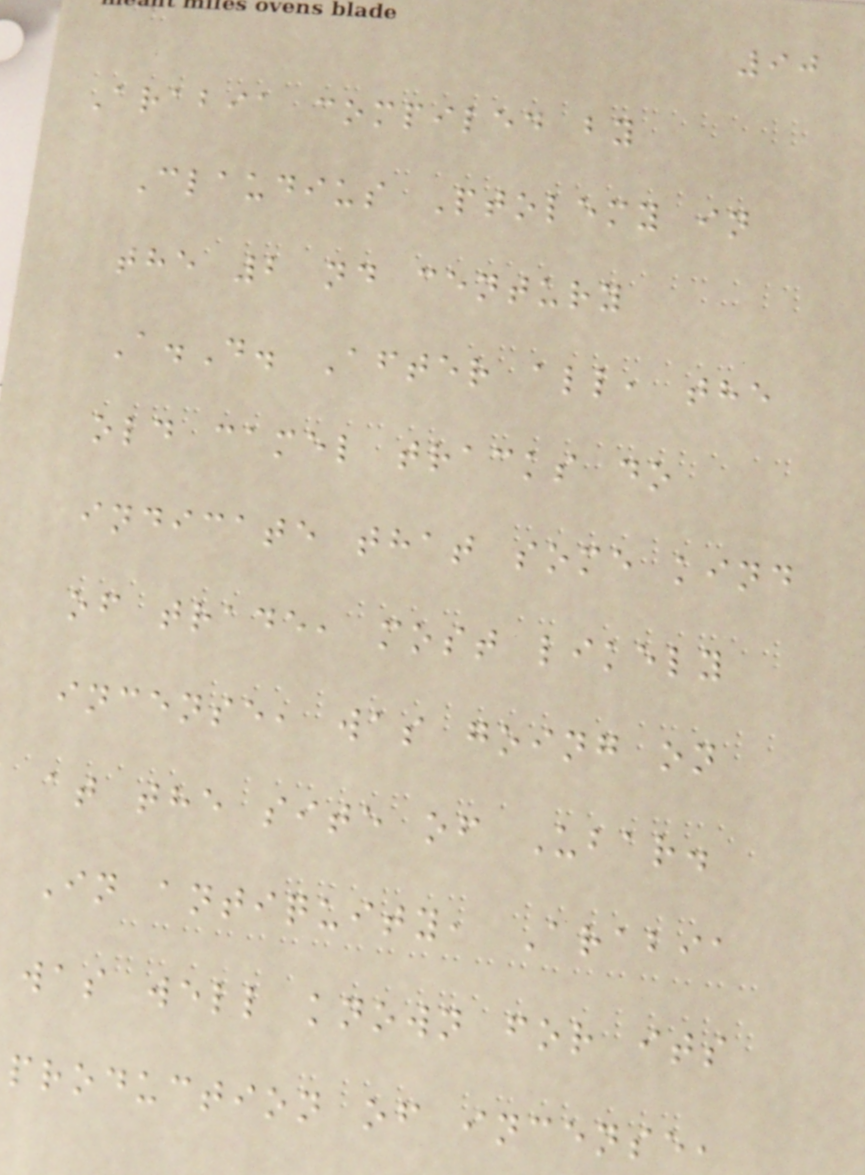90
Arabia compiled by
Claudius Ptolemy in
the 2 nd century
A.D. After all, the
old camel tracks do
indicate that some kind
of trade, most likely
incense, was going on
at the site of Ubar.
In antiquity, Arabia
was well known for its
production of incense,
